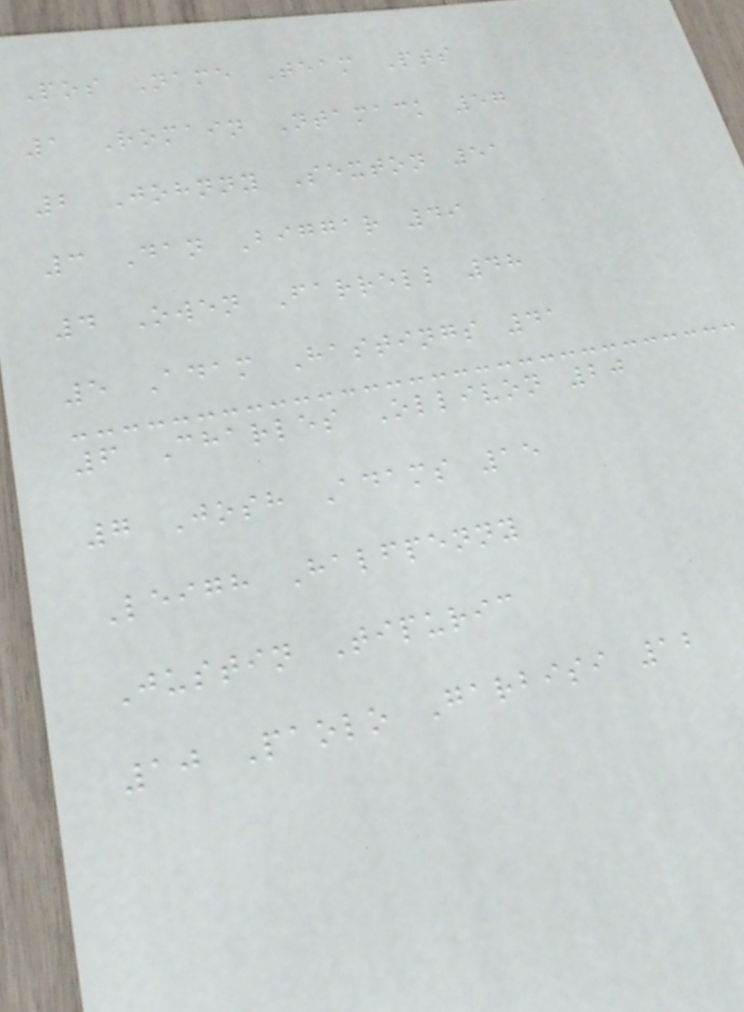Pos Name Team Pts
1 Romain Ntamack 57
2 Johnny Sexton 51
3 Dan Biggar 49
4 Owen Farrell 48
5 Adam Hastings 41
6 Charles Ollivon 20
7 Josh Adams 15
Leigh Halfpenny
Justin Tipuric
10 Paolo Garbisi 12
